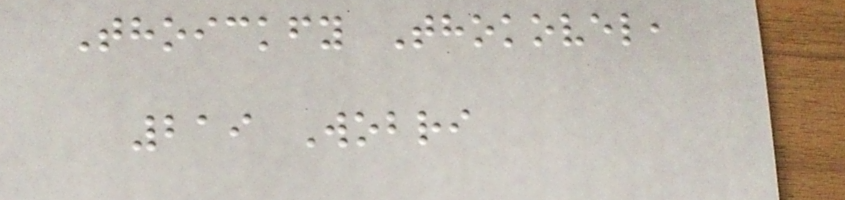Thoickfy Thokovel,
219 Wobri
